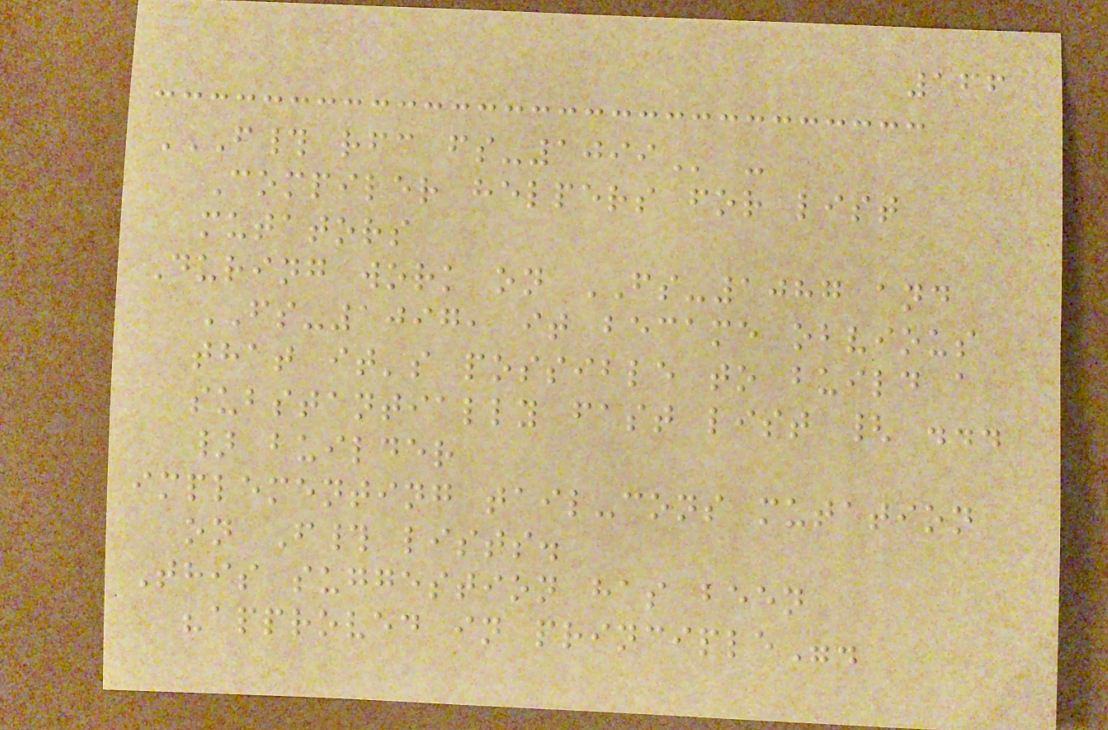166
F# RFC FS-1099 -
Compiler helpers for list
mutators
During work on FS-1087 and
FS-1097, it became obvious
that it's possible to build a
substantially fast list { ...
} builder
implementing tail-cons mutation
on F# lists.
This suggestion has been
"approved in principle".
